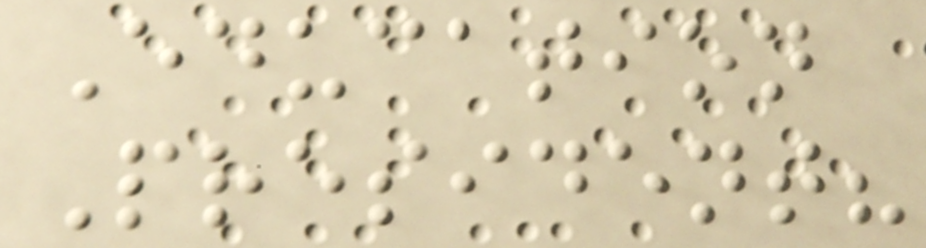Education
President?
